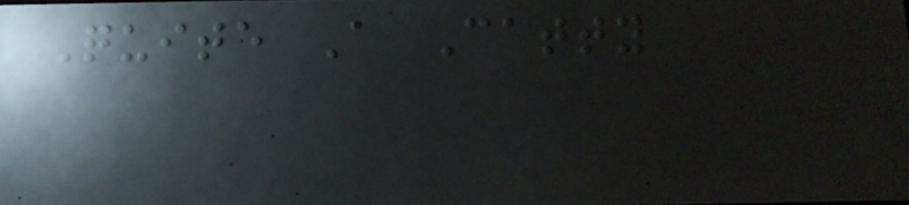Quite A Catty
